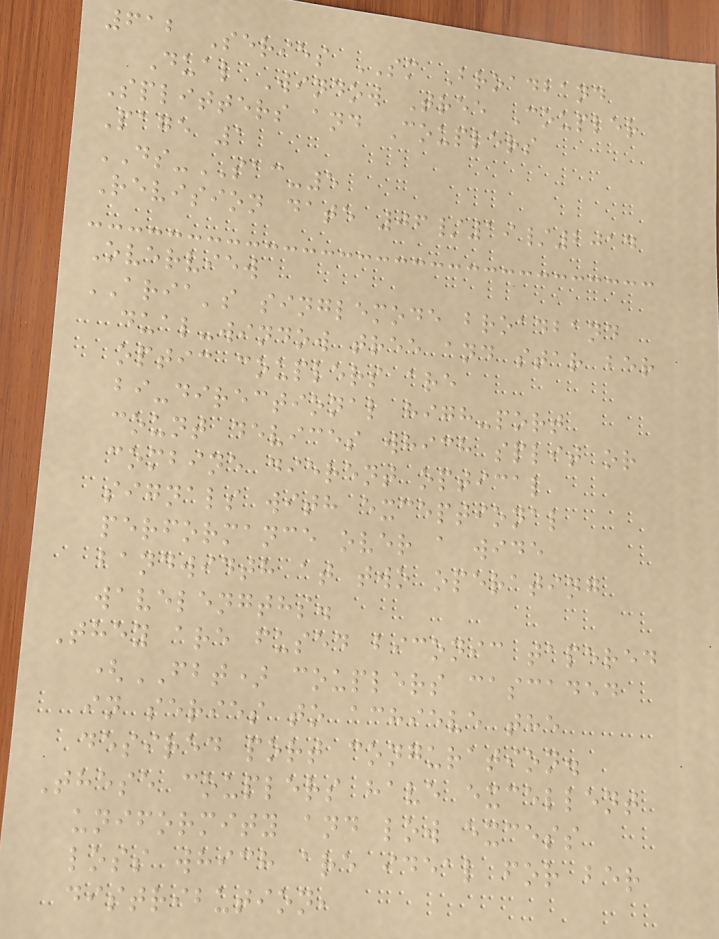612 Series SM Broadband
Dual Window Tree Coupler
Splitters and Couplers
Page 1
DS-SAC-5
Revision date 06/19/2014
Overview
ARIA's singlemode broadband
dual-window tree and star ber
optic couplers are
bi-directional high-port
count devices which split or
combine dierent optical
signals with exceptional
performance over a wide
bandwidth at two operating
wavelengths.
They are fused biconic tapered
(FBT) couplers cascaded
in series to achieve the
desired port conguration.
These couplers have excellent
uniformity and low excess
loss which are ideal for ber
distribution,
